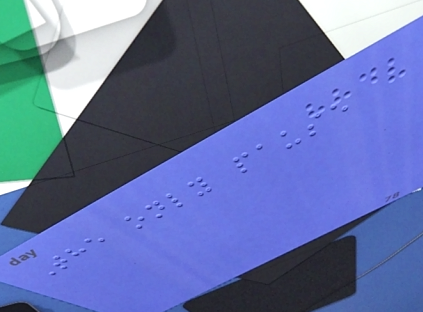The only pause
